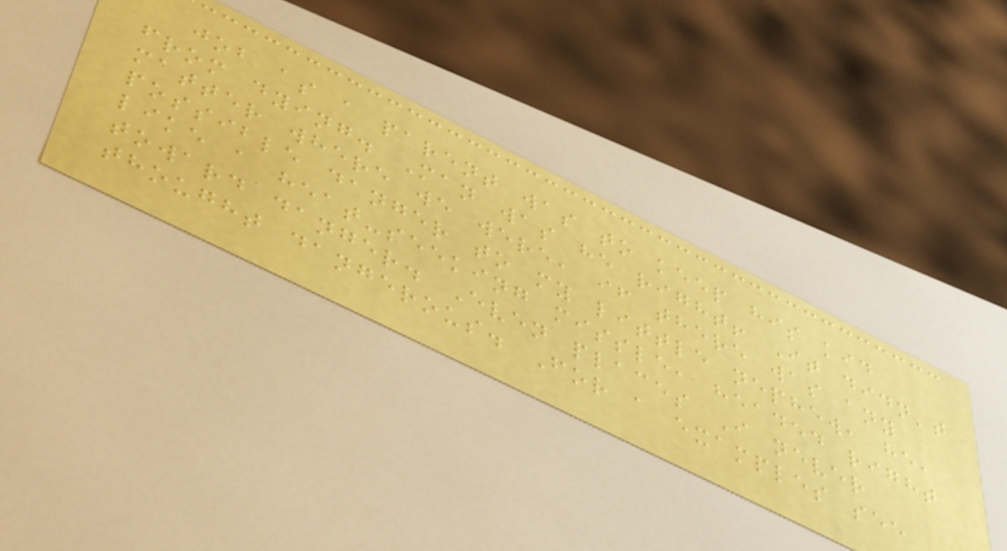job as a parent was to keep his kid
from dying. Man was he right! It didn't
matter where we were, if there was any
possible danger to my little nephew, he,
like a heat-seeking missle, headed right
toward danger. Even places I never
thought dangerous. For a examples see
